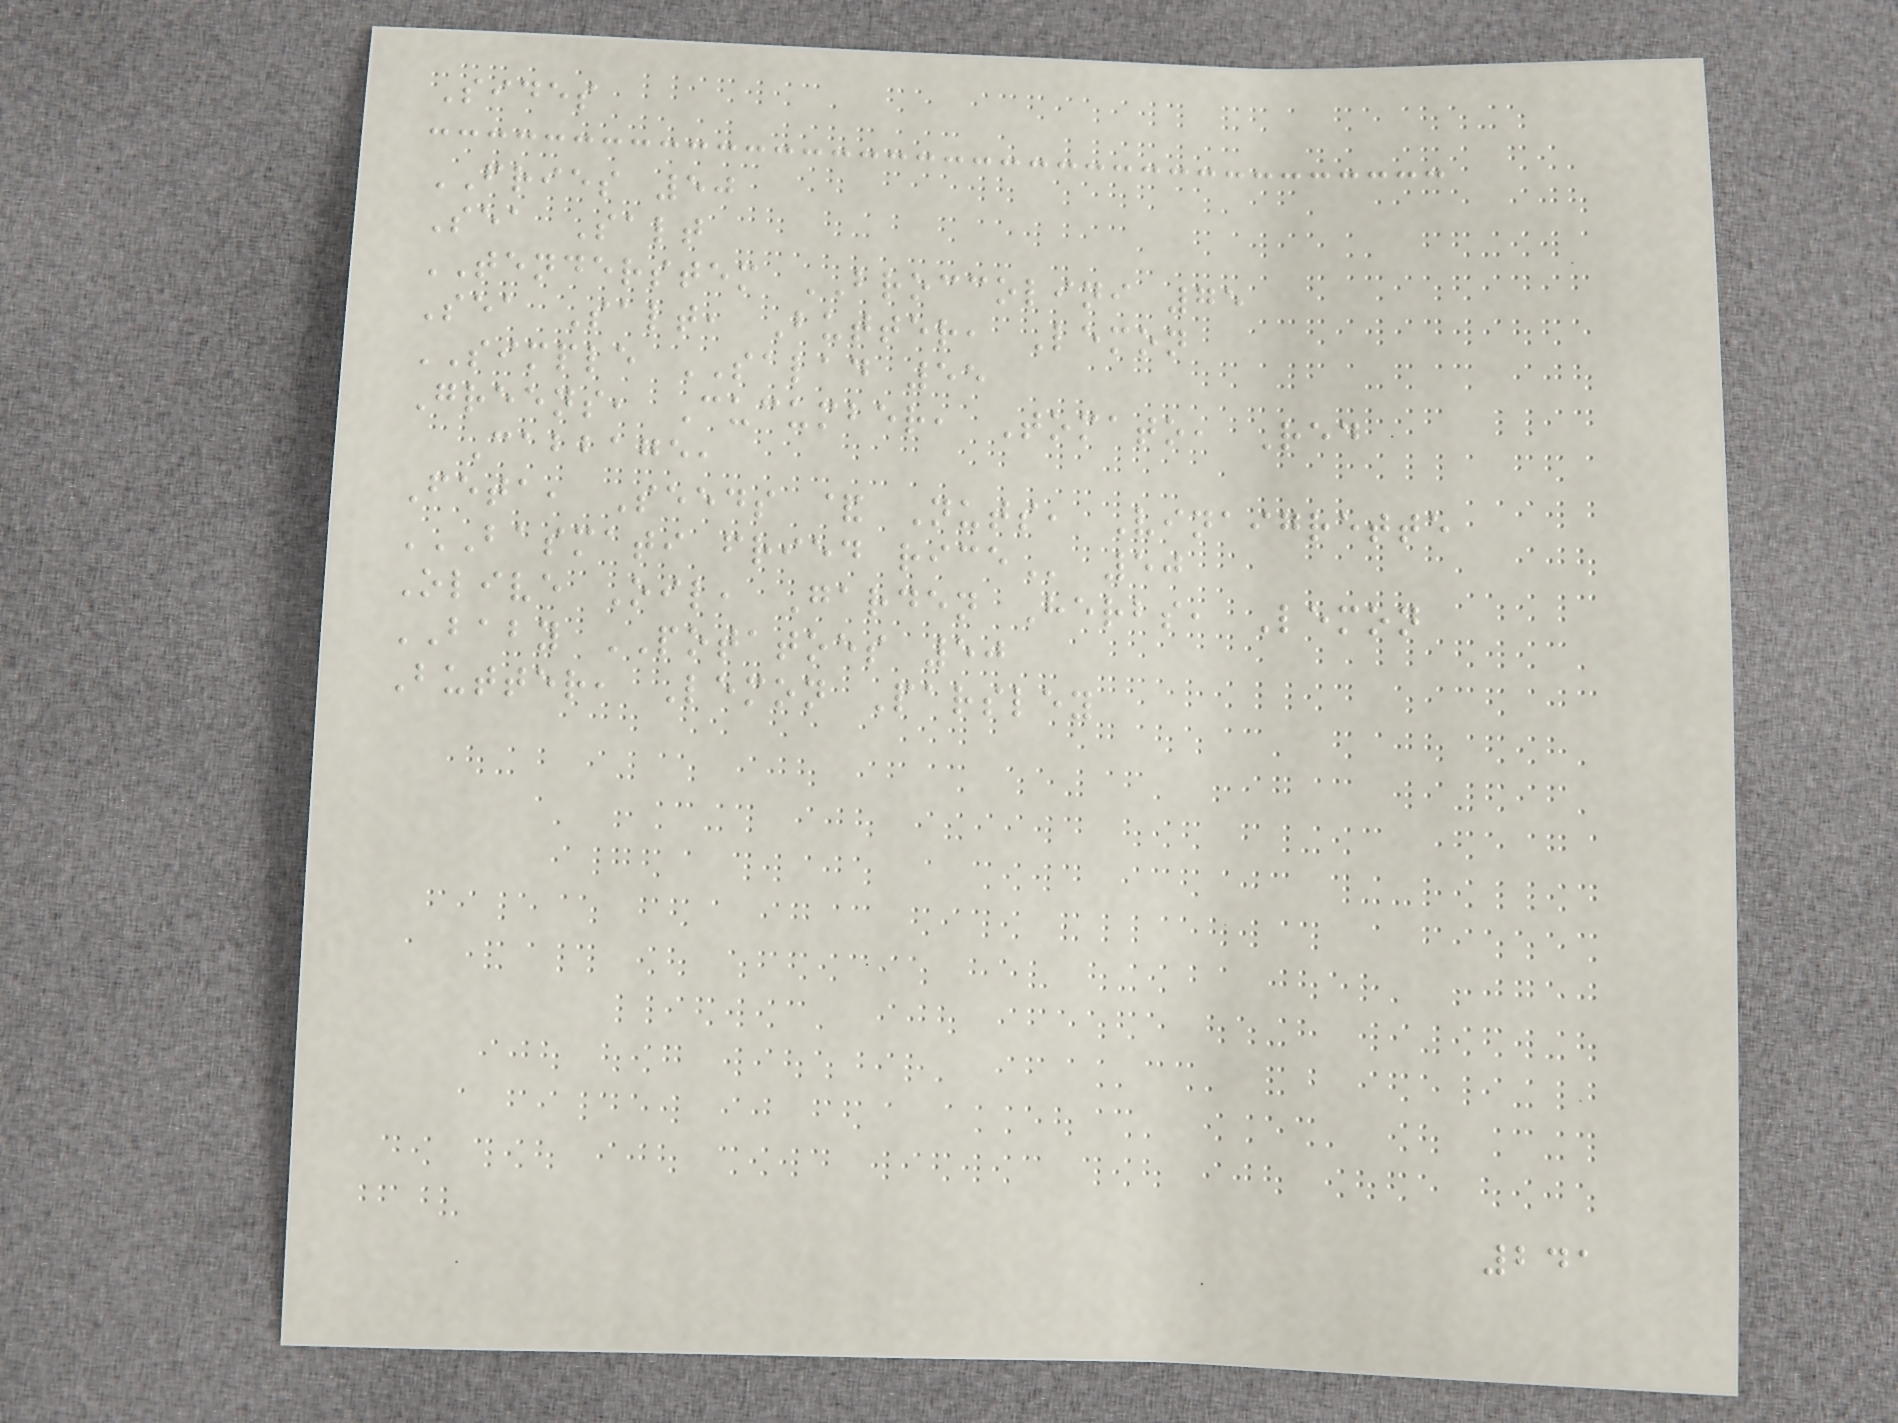Sides
FRIES 50
Sea Salt
TENDERSTEM BROCCOLINI 75
Sea Salt, Butter, Lemon
SIMPLE SALAD 55
Greens, Cucumber, Tomato, Red
Cabbage,
Feta, Seeds & Nuts, Vinaigrette
BASMATI FRIED RICE 50
Olive Oil, Garden Herbs, Lemon
BABY POTATOES 50
Butter, Lemon Parsley
241
